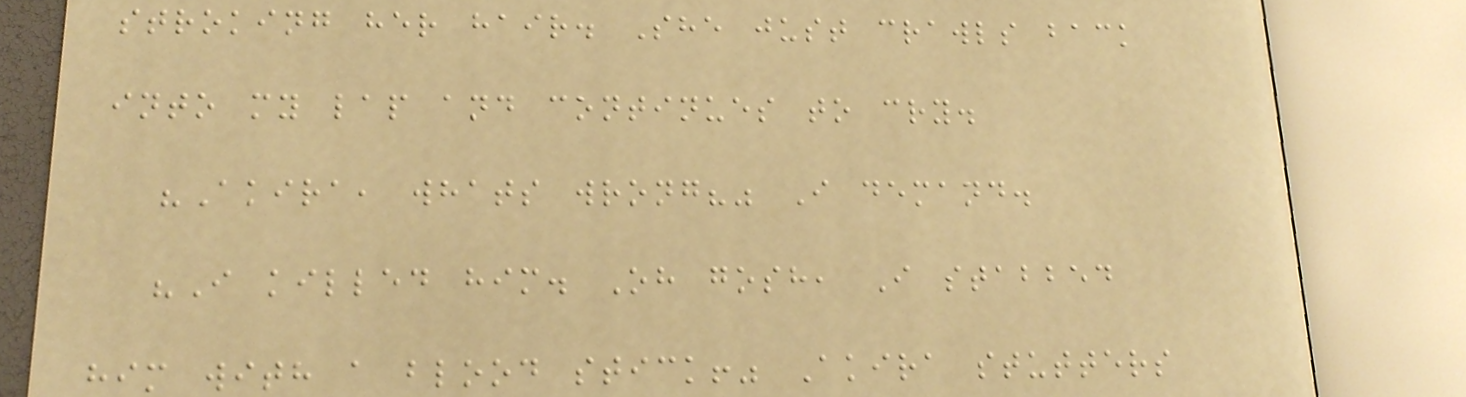stroking her hair. She just crawls back
into my lap and continues to cry.
"Akira, whats wrong?" I demand.
"I killed him. Oh gosh, I stabbed
him with a blood stick!" Akira stutters
